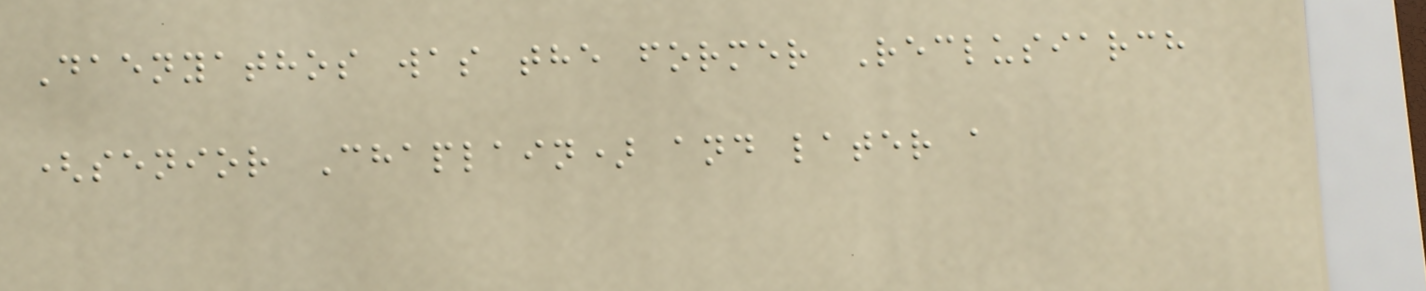Daenyathos was the former Reclusiarch
(senior Chaplain) and later a
